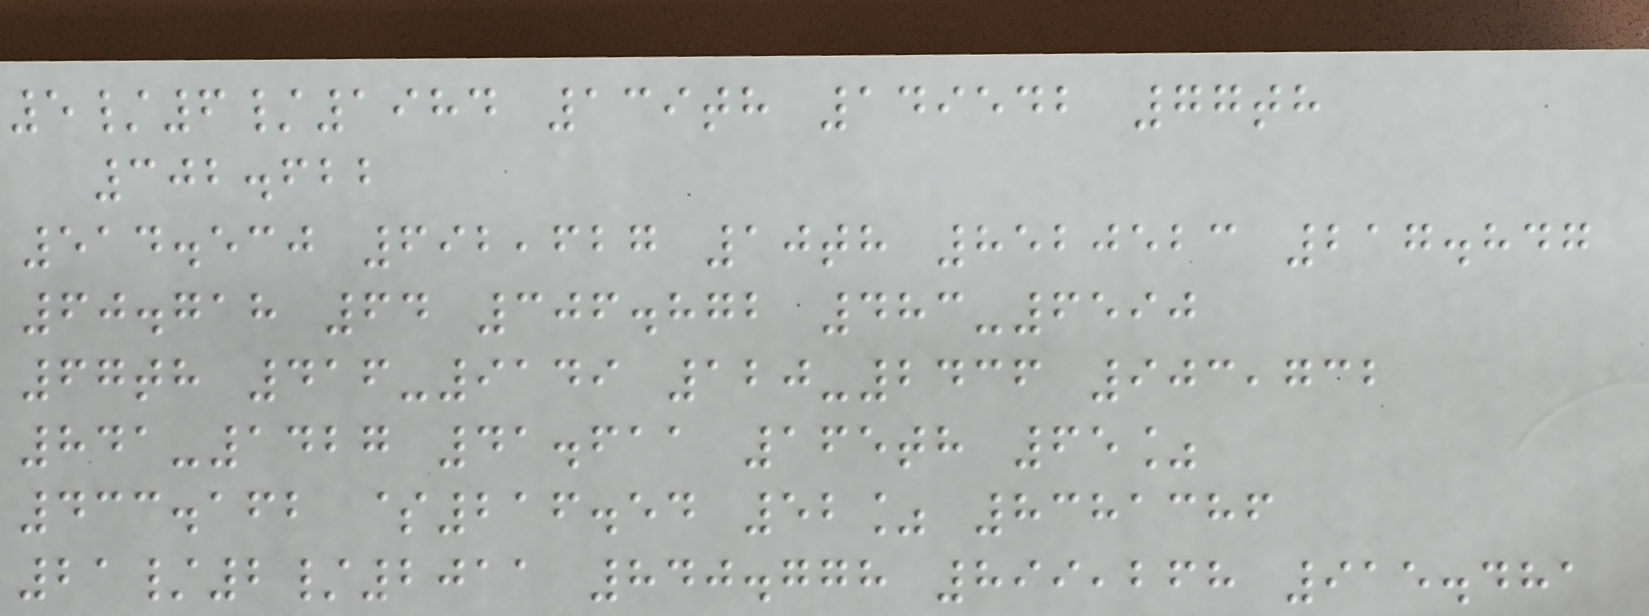5/6/1984 139th 149542 77th
302.622
514.530 692,627 10th 8520523 217.847
60.718 64 306.872 483-6590
67th 416-9149 120-2436 903,732
841-1427 41.611 165th 65%
433.162 $216.54 52% 8381386
21/2/2011 840.778 899,268 915.481
